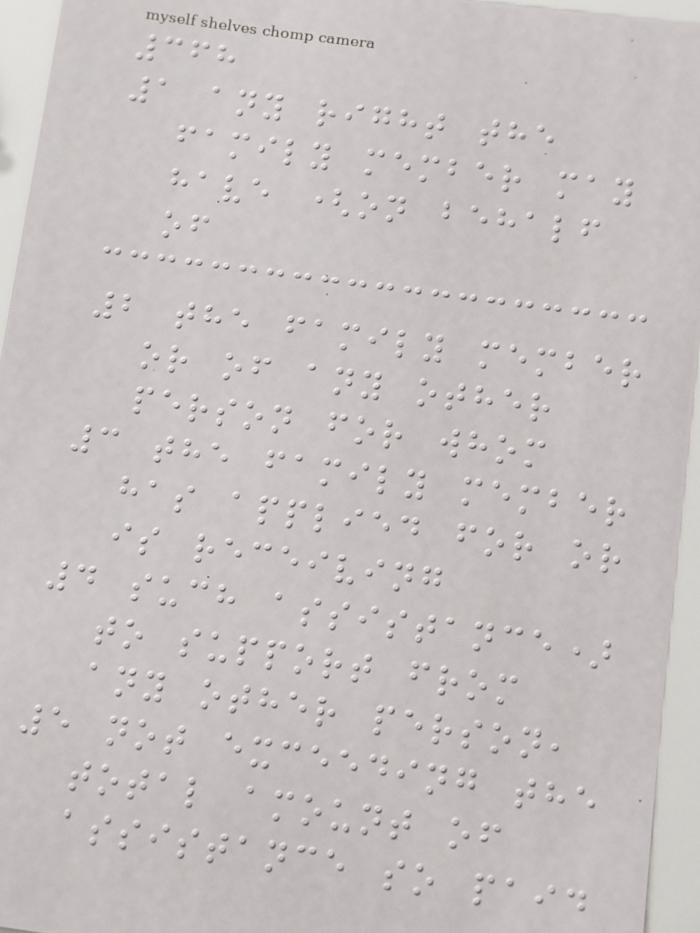368
1 any right the
family member may
have (on behalf
of
2 the family member
or of any other
person for whom
3 the family member
has applied for or
is receiving
4 such assistance)
to support from
any other person,
5 not exceeding the
total amount of
assistance so paid
